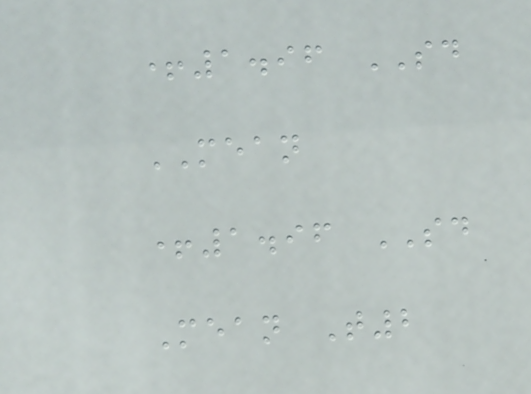+1.96 SD
MEAN
+1.96 SD
Mean T2
